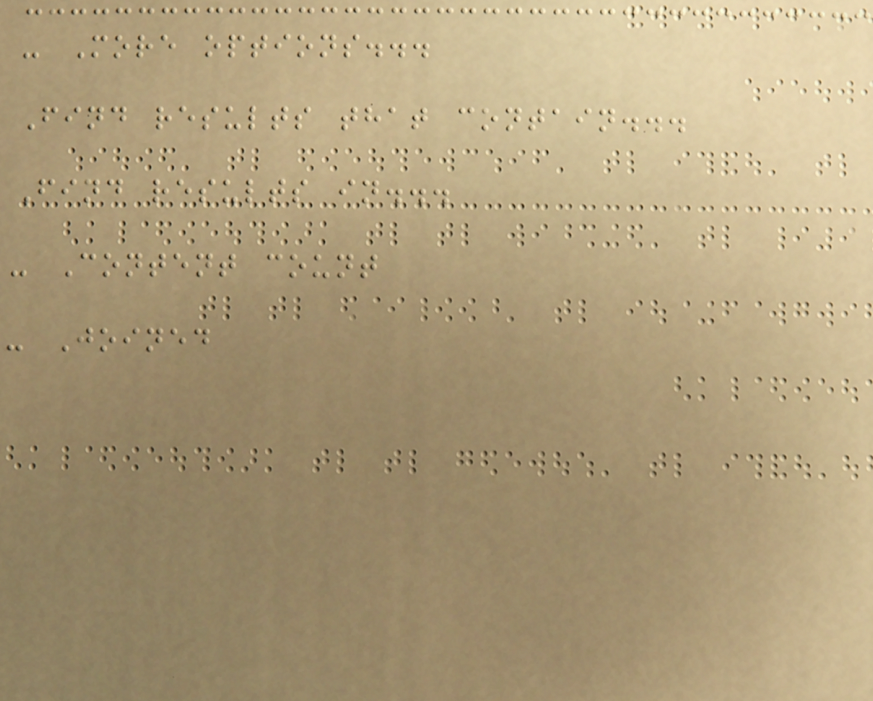- More options...
Find results that contain...
Find results in...
- Content count
- Joined
